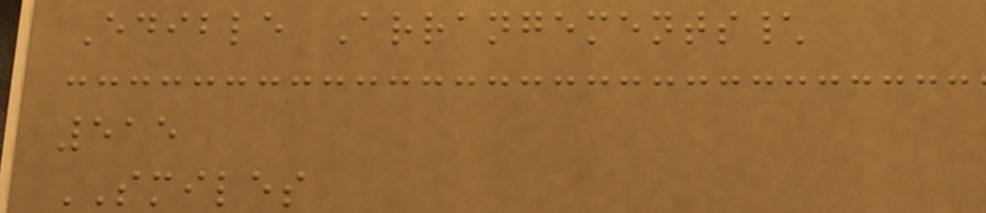Edible Arrangements\
515
SMILES
